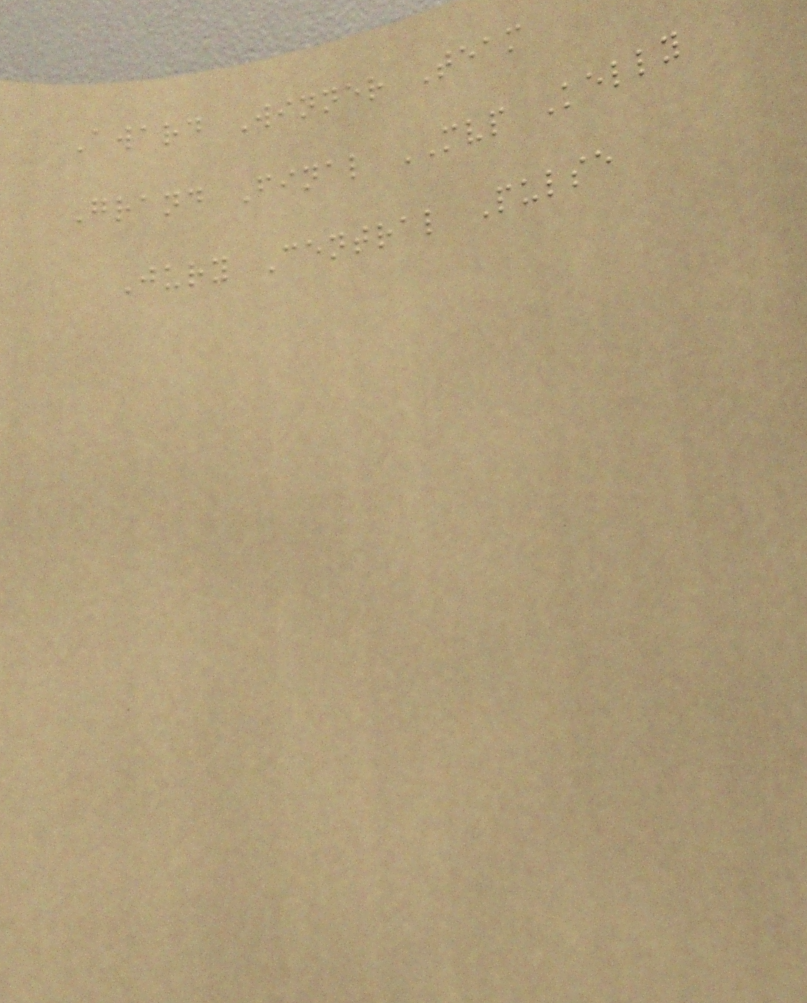Award Winner Team
Grand Final MVP Kelly
Jury Central Pulse
